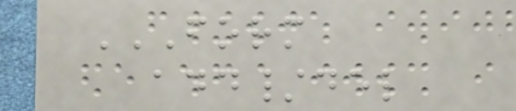FORM
ADD/DEL
